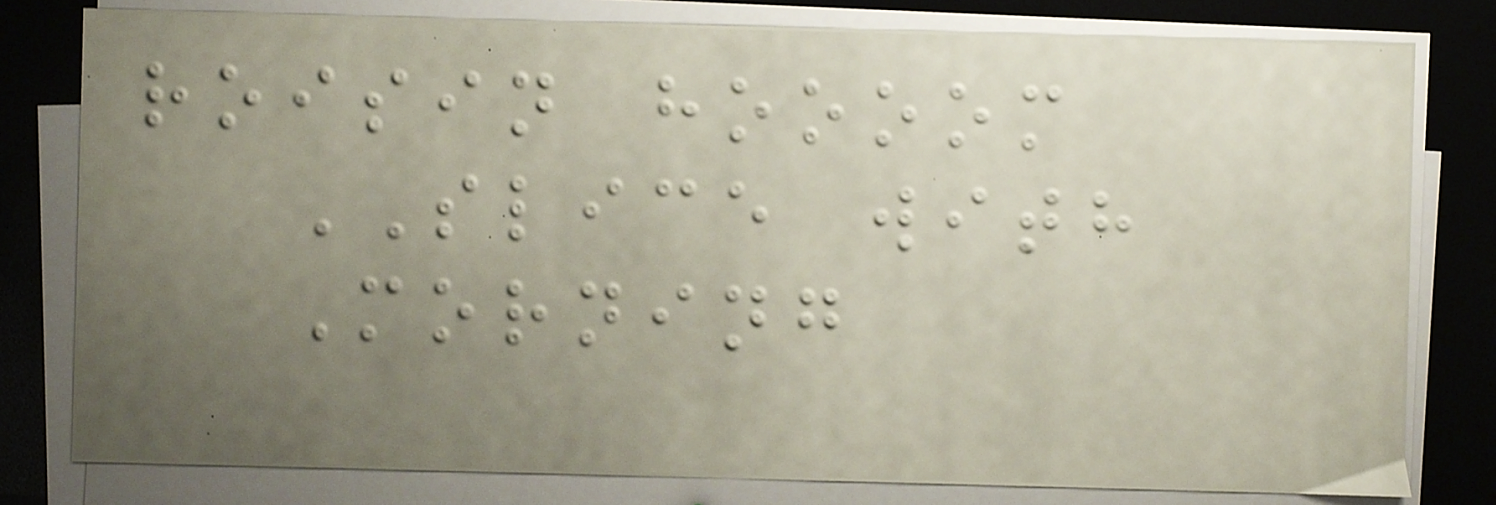roisin hoooom
SLICE with
Morning
